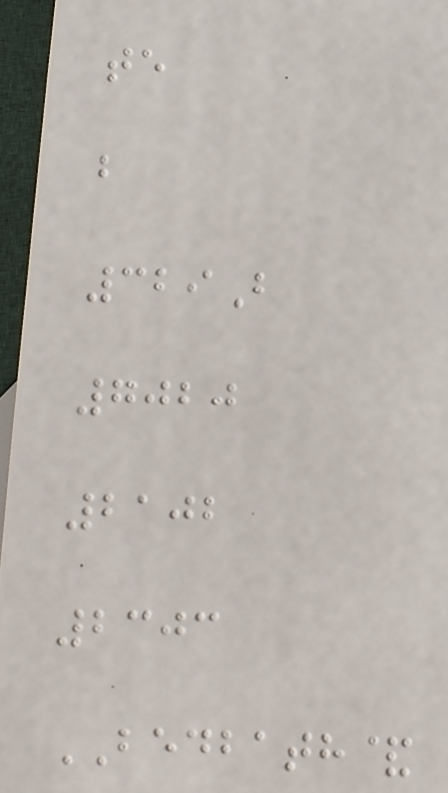te
b
329B
7020
2102
2303
BEDBATH&
